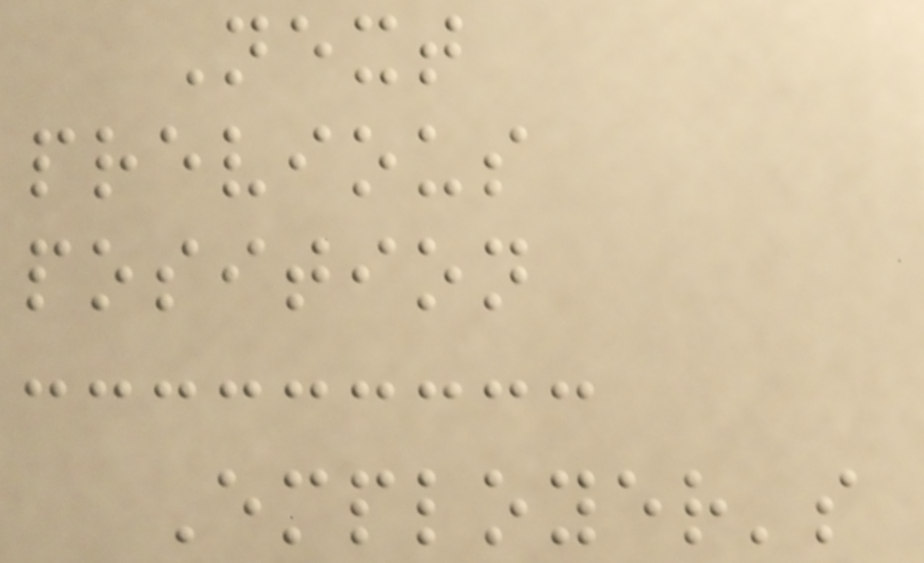Next
previous
position
Employer's
